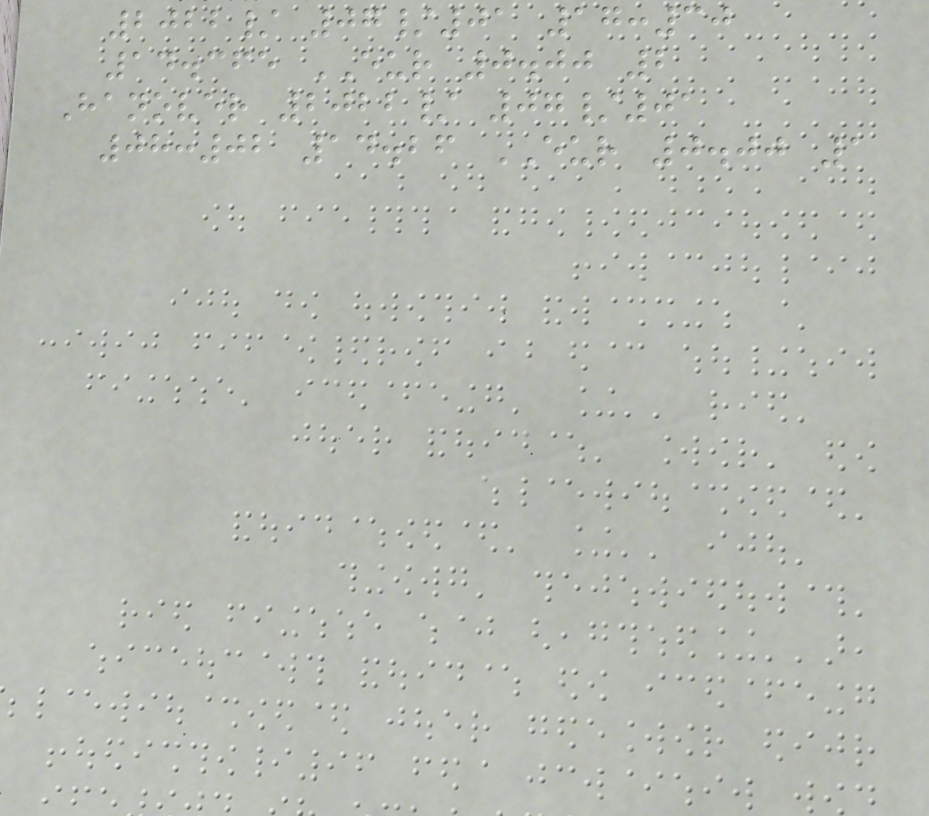2022/ 07/01 17:30
14.365 EUR 0.00 2
Hanover 2022/ 07/01
08:02 14.26 EUR 0.00 1
